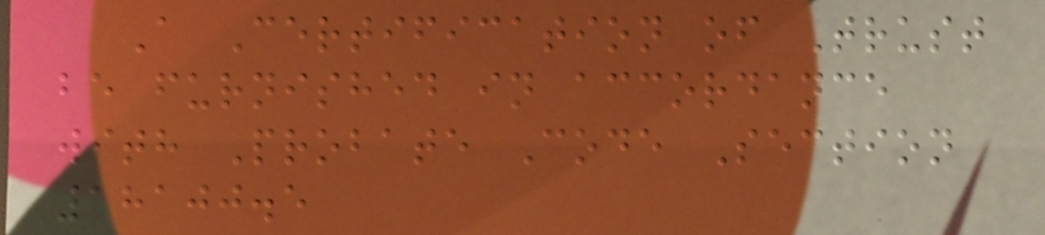A Certification of Trust
be furnished in accordance
with Probate Code Section
18100.5
